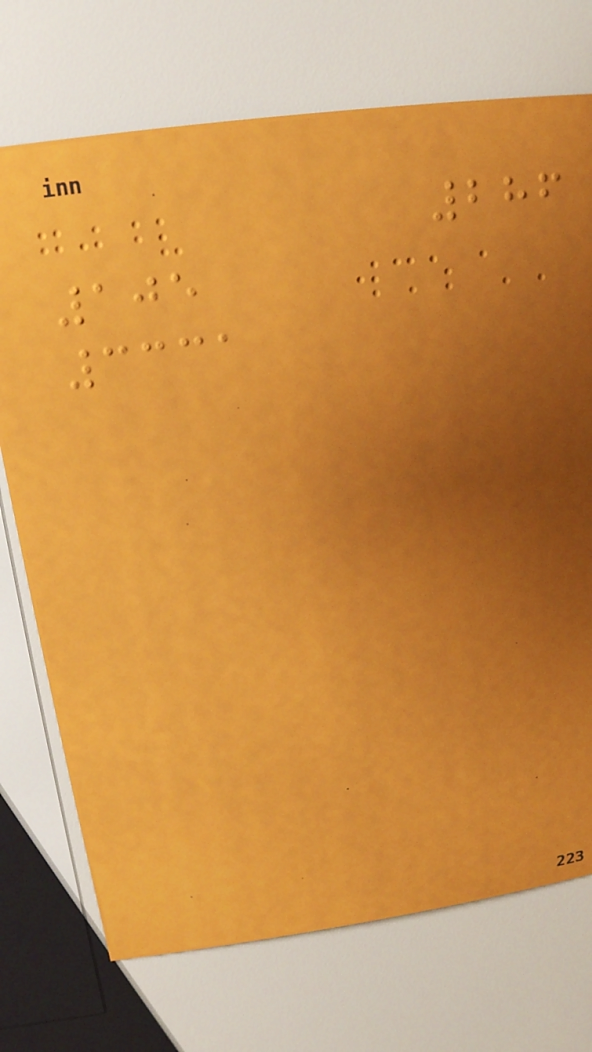286
105
3331
